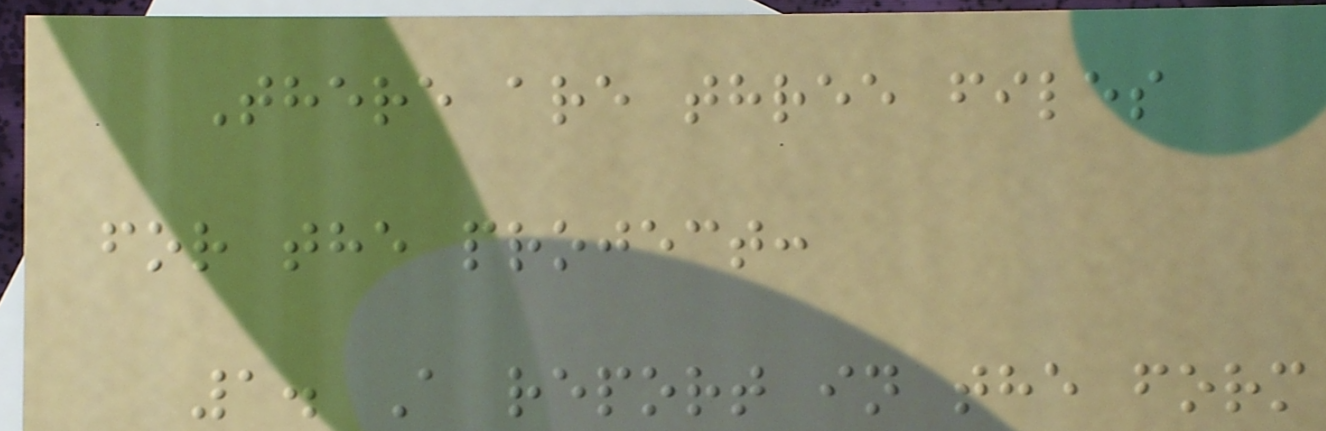There are three files
for the project:
1. A report in the form
